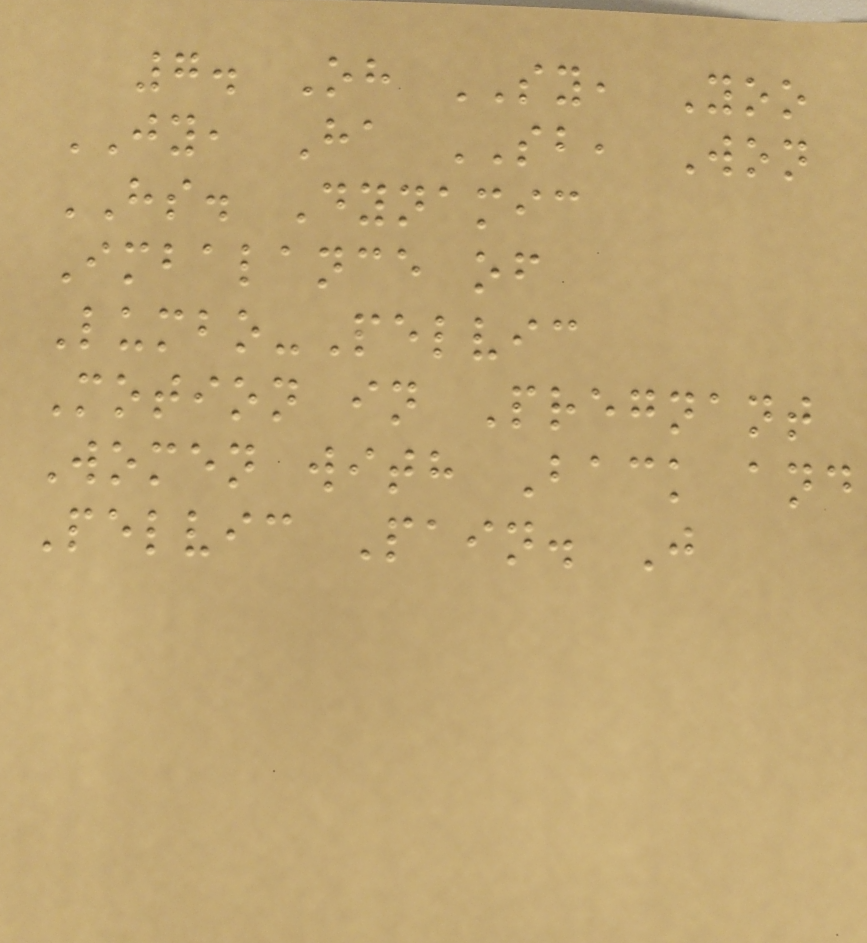7. Oh SY, Yoo
JY, Ha SB, Won
HS. Dynamic
Imbalance of
Lumbo-Pelvic
Motion in Pregnant
Women with Back and
Pelvic Pain. J
